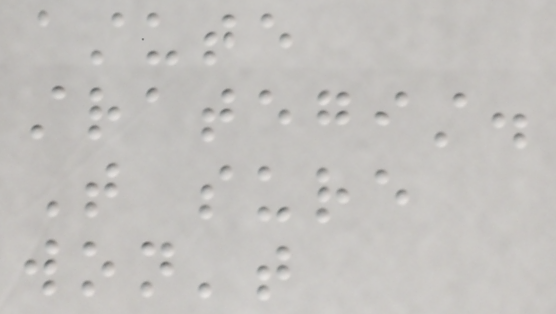astute
strategist.
That sure
won't
